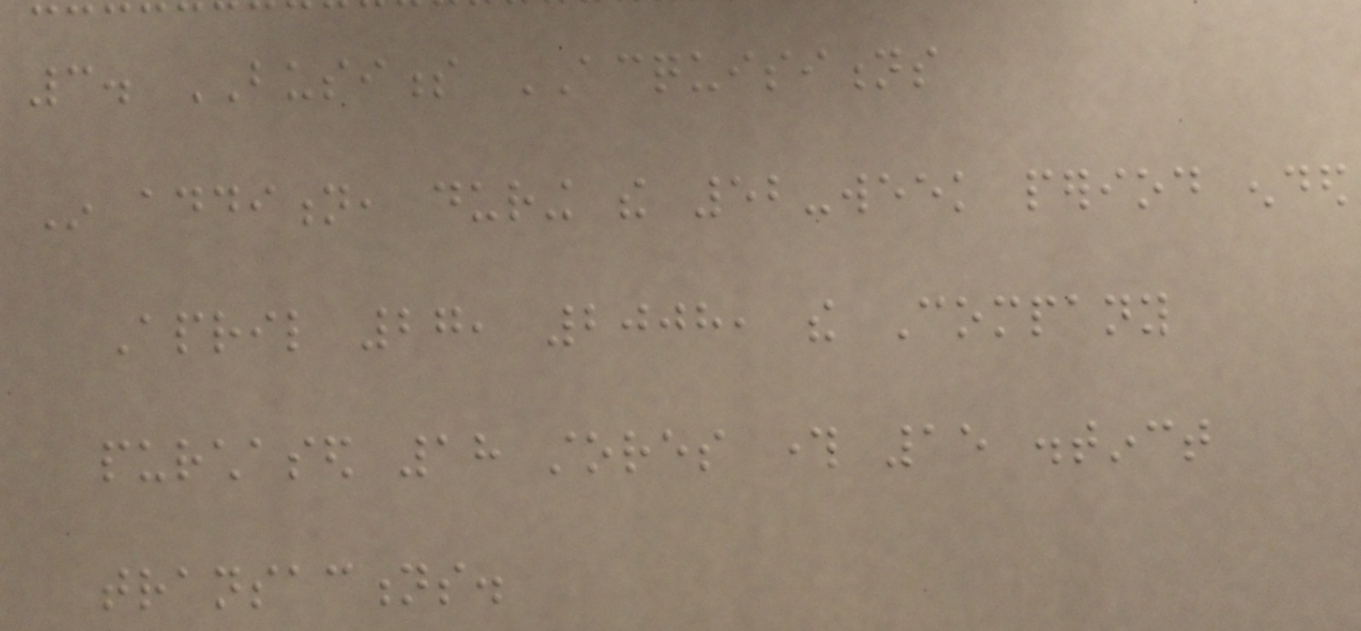3. BUSINESS ACQUISITIONS
In addition, during the 52-week period ended
April 27, 2008, the Company
purchased 18 stores through 15 distinct
transactions.
